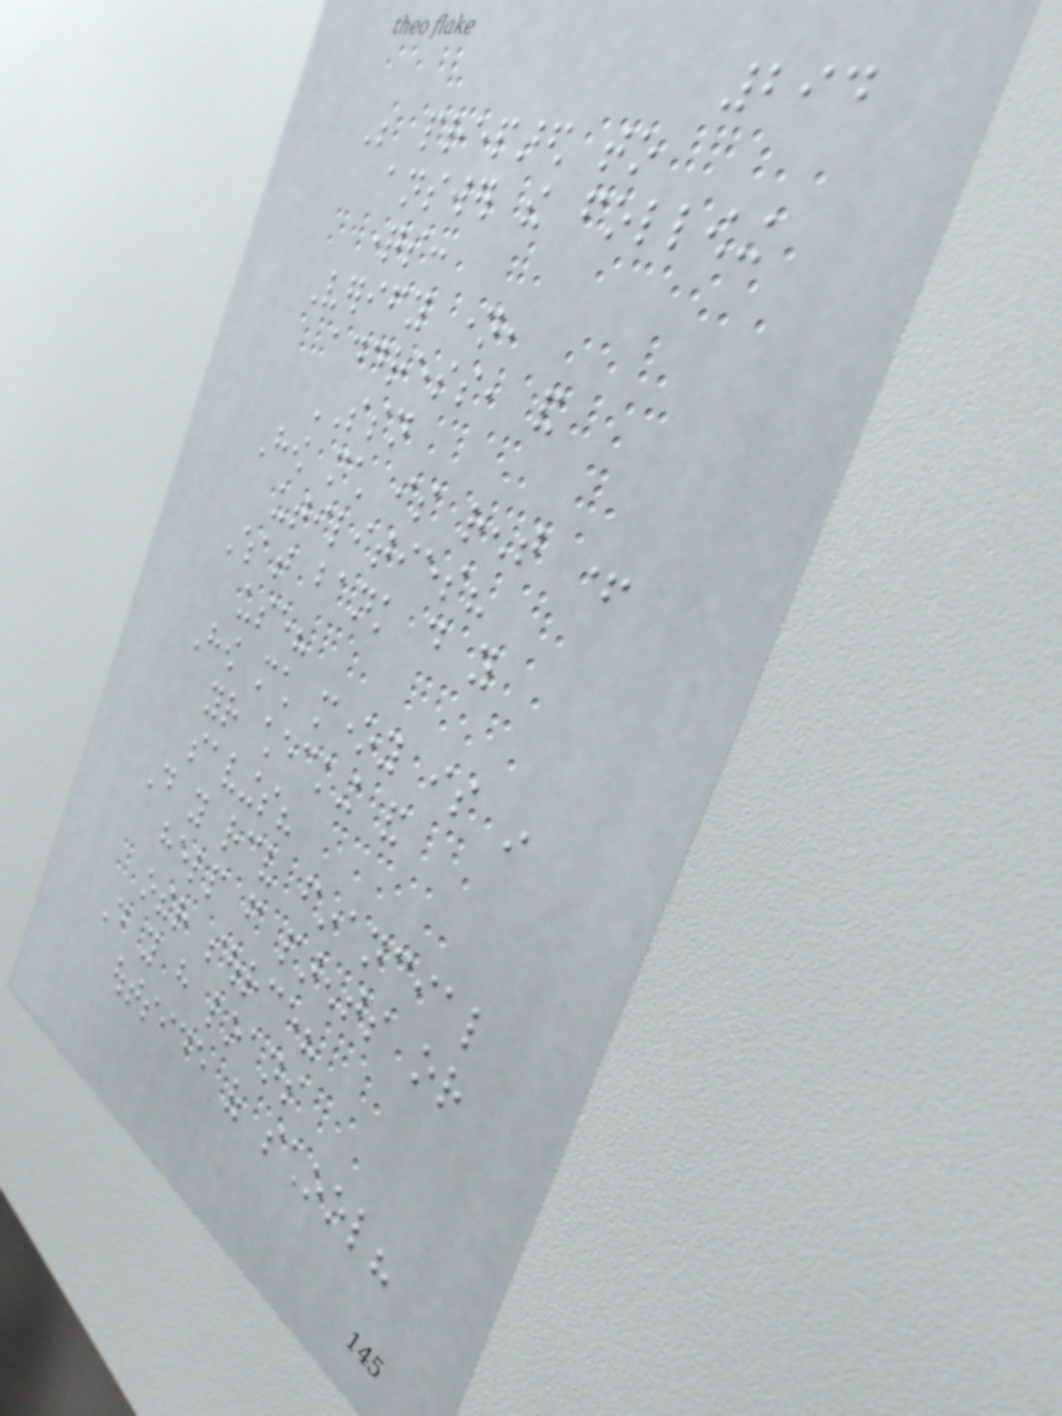294
Be prepared to
answer the following
questions:
Verify name,
address, and
SSN
How much is rent +
utilities?
What bank do you
use?
How much money is in
your checking and
savings?
Do you receive financial
help from parents or
other source?
Do you have loans
outside of school?
